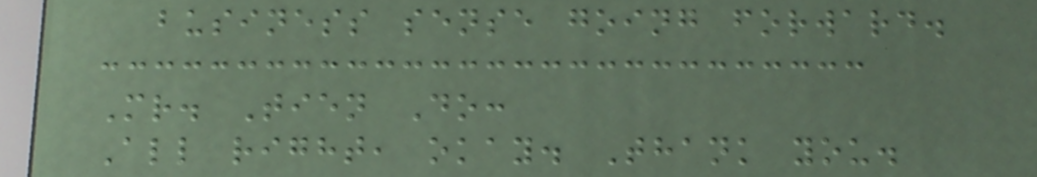business sense going forward.
Mr. Tien Do:
All right, okay. Thank you.
